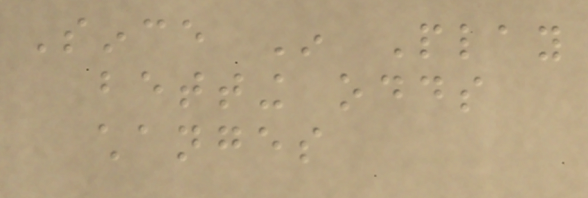Since In Play
betting odds
changes
